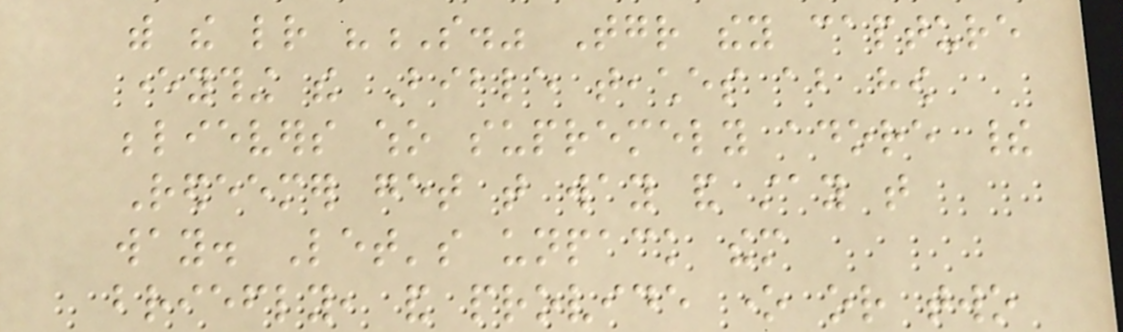with the letter "S." Together they capture
everything the Bible teaches about how
believers who supremely adore their
Redeemer get that way and stay that
way. Let's unpack them
briefly, and provide one or two
